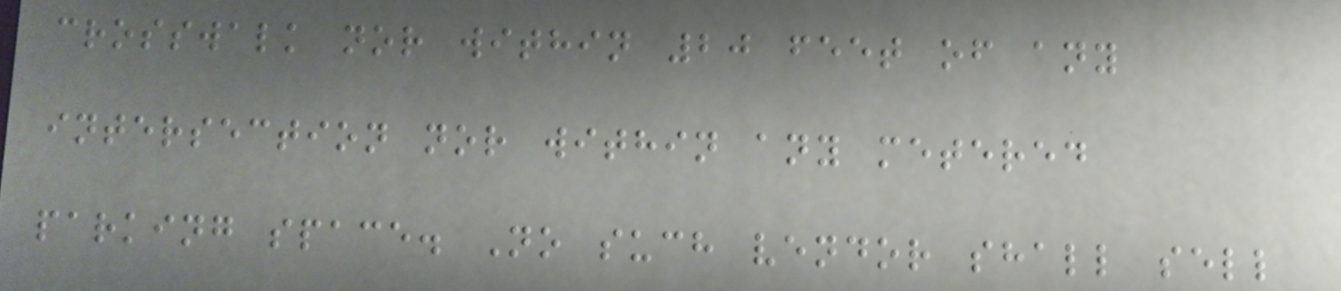crosswalk nor within 20 feet of any
intersection nor within any metered
parking space. No such vendor shall sell
